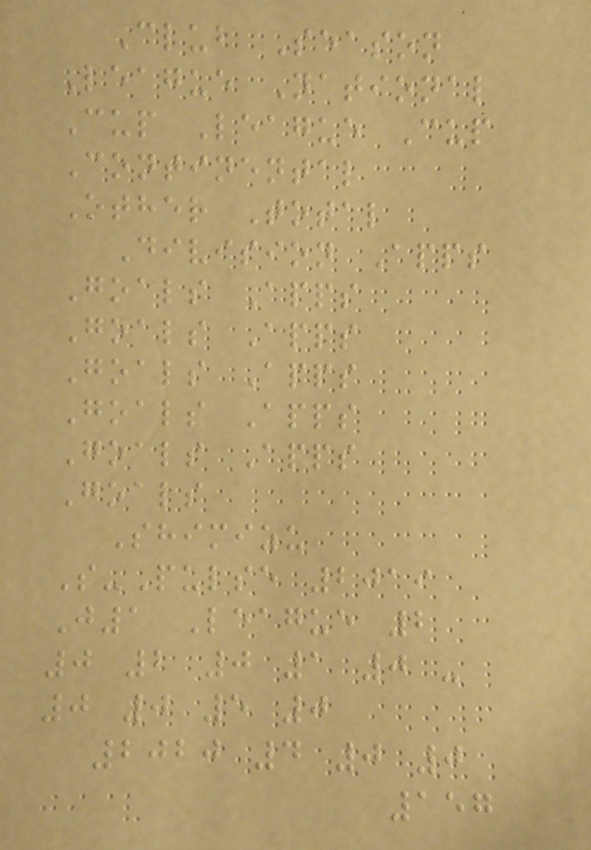Club Season
League National
Cup League Cup
Continental
Other Total
Division Apps
Goals Apps
Goals Apps
Goals Apps
Goals Apps
Goals Apps
Goals
Shimizu
S-Pulse 2019
J1 League 2
0 2 0 1 0 -
0 0 5 0
2020 4 0 0
157
